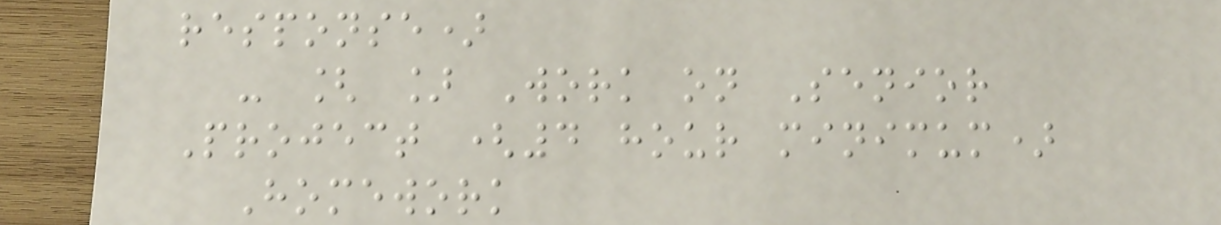response)
- [ ] Work on Senior
Project (4 hour minimum)
Homework
